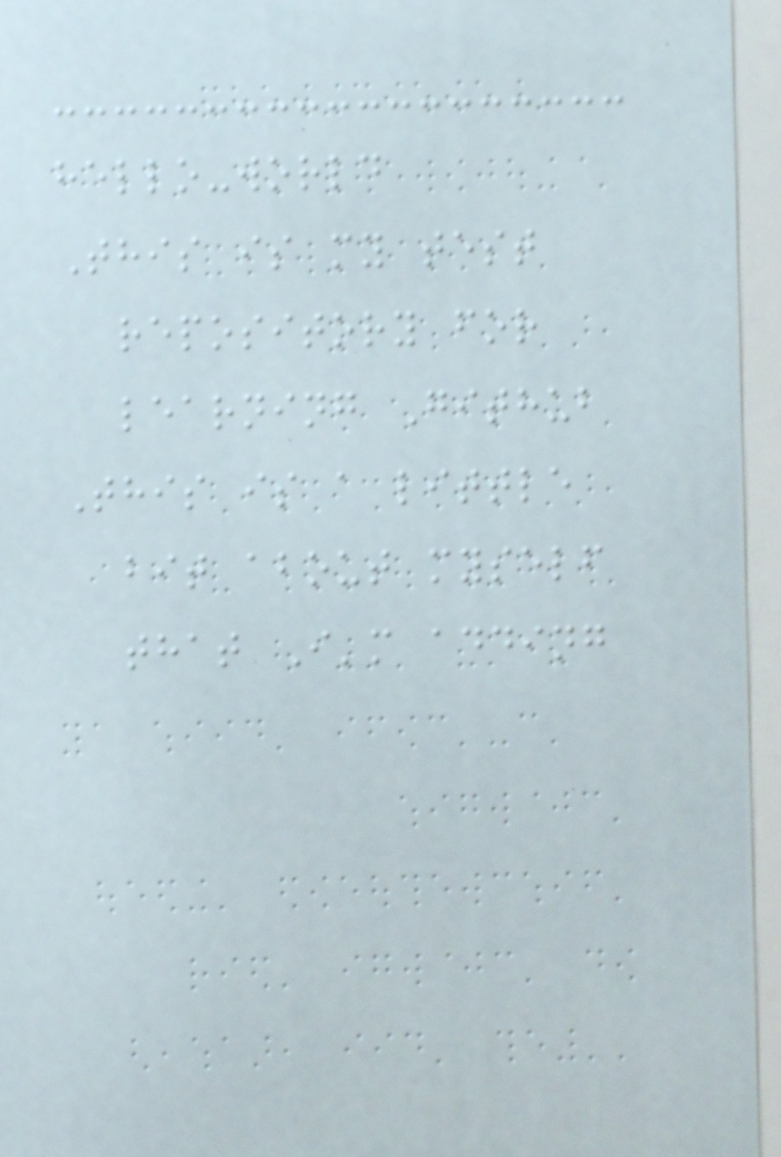hello-world
This is my test
repository for
learning Github
This is a little
bit about myself
that I'm adding
